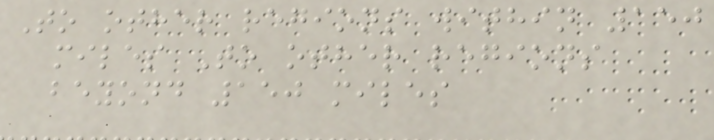To other regions within 150
miles To other regions
beyond 150 miles
